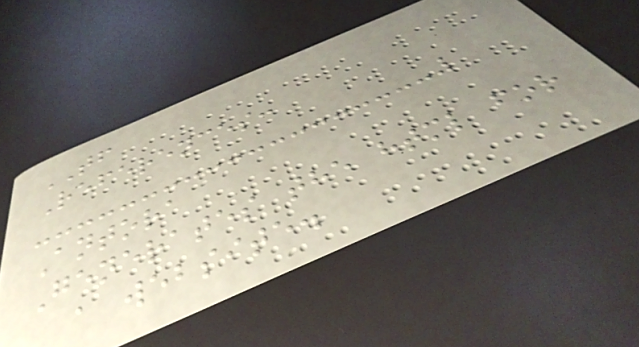TF
References:
Antora
Generates the html for
a website.
